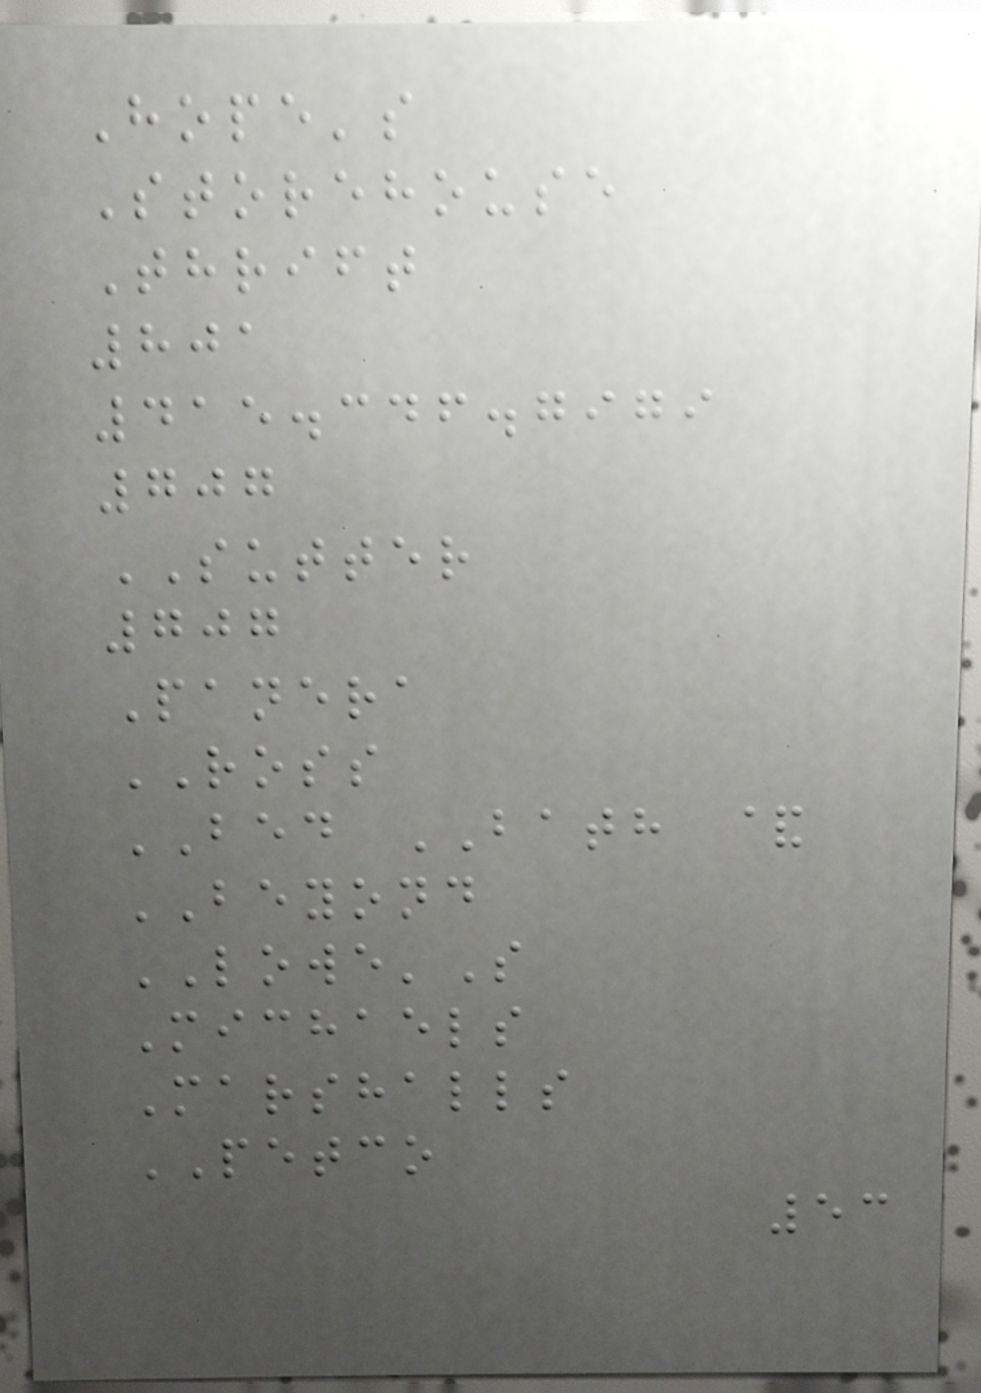Hope's
Storehouse
Thrift
801
415.346.7979
707
SUTTER
707
Panera
ROSS
BED BATH &
BEYOND
LOWE'S
Michaels
Marshalls
PETCO
53
